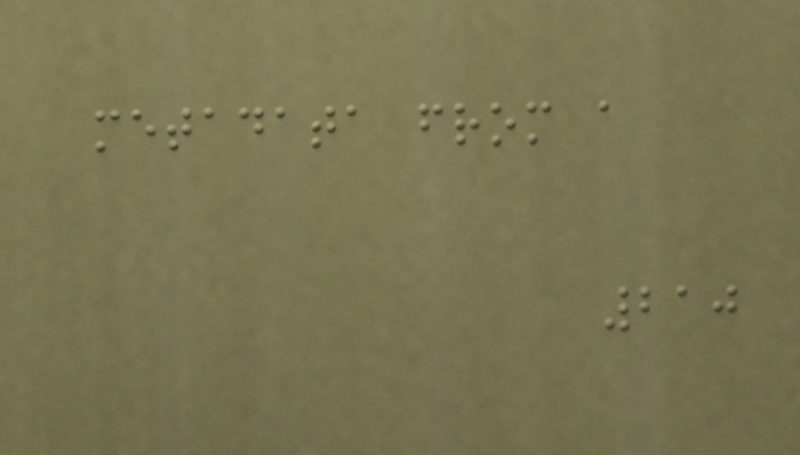metadata from a
210
